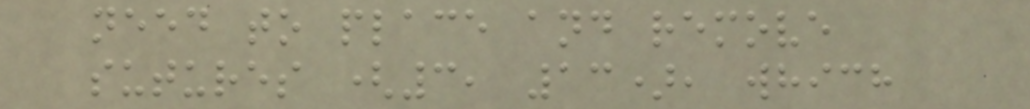need to place and remove
sutures (3, 13), which
